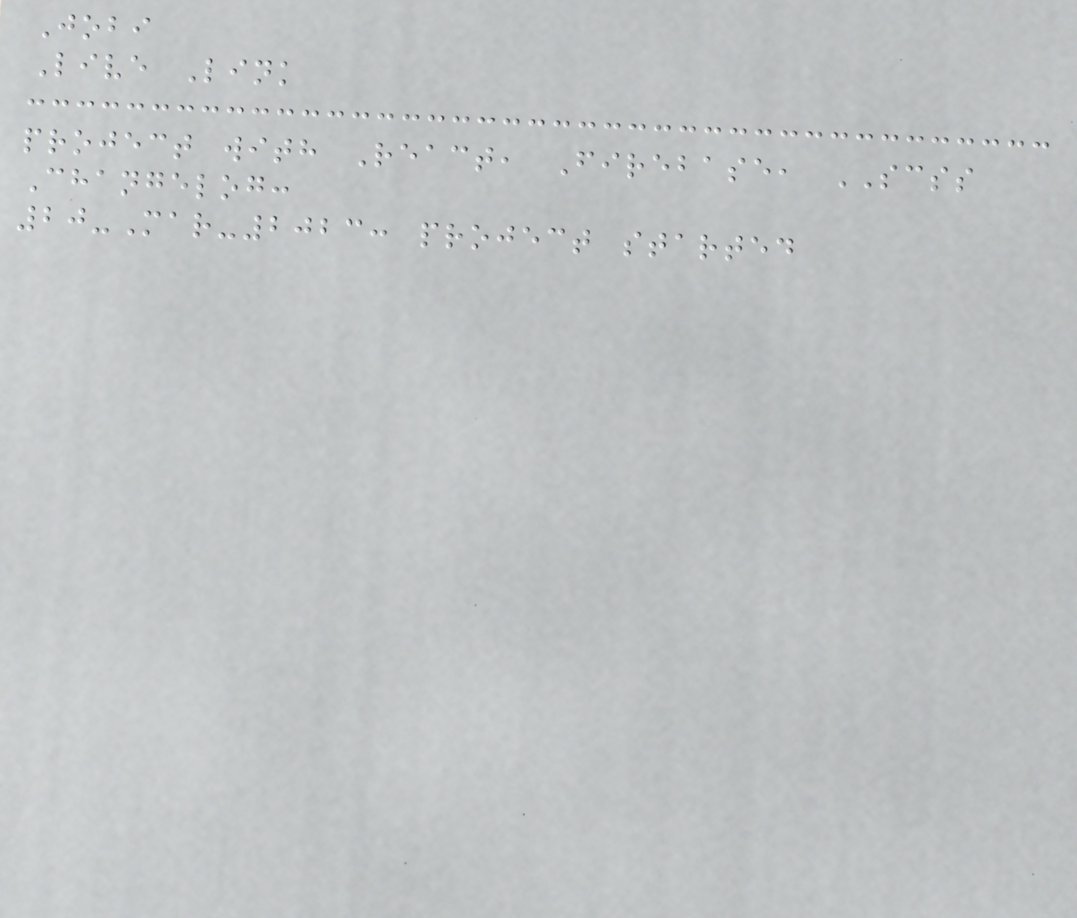Jobi
Live Link
project with React, Firebase, SCSS
Changelog:
20-Mar-2023: project started
